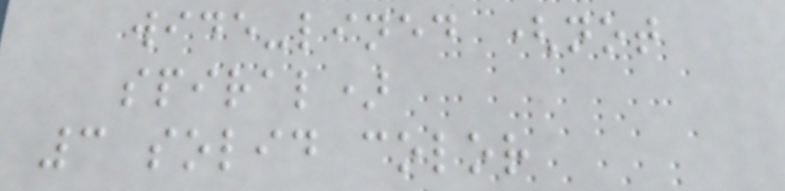wide-lined (not
spiral)
3 solid color
